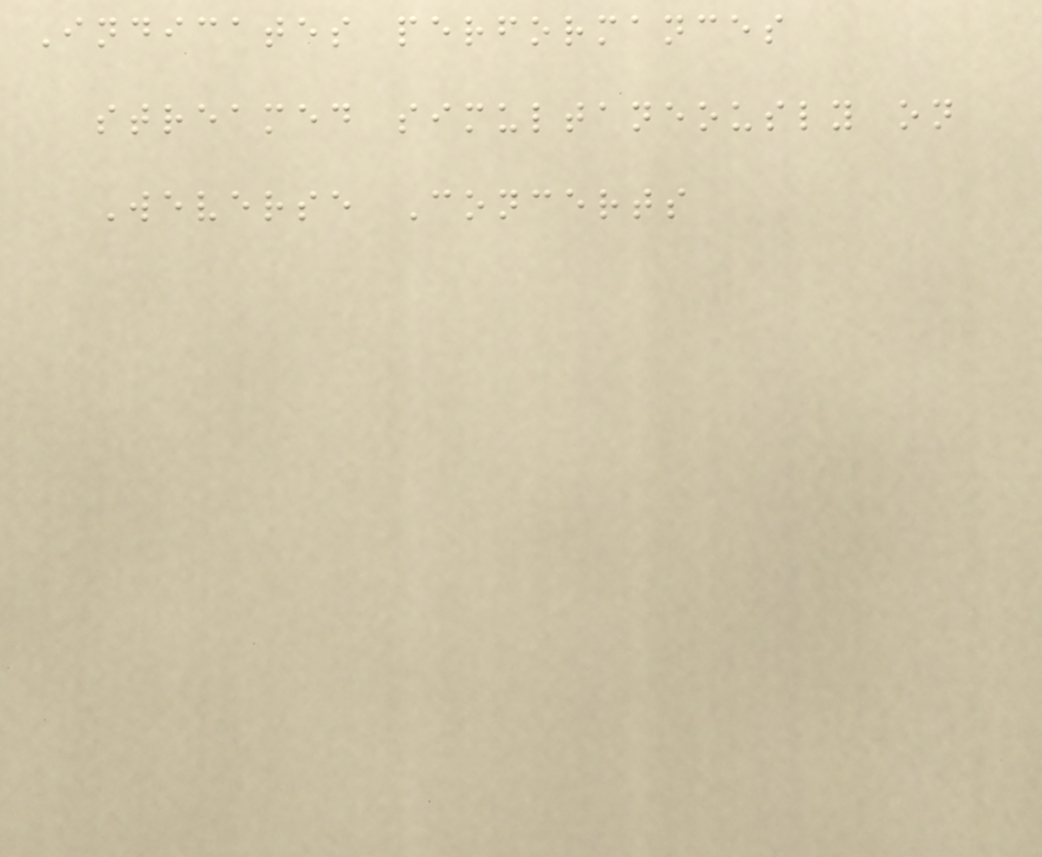Indicates performances
streamed simultaneously on
Weverse Concerts
